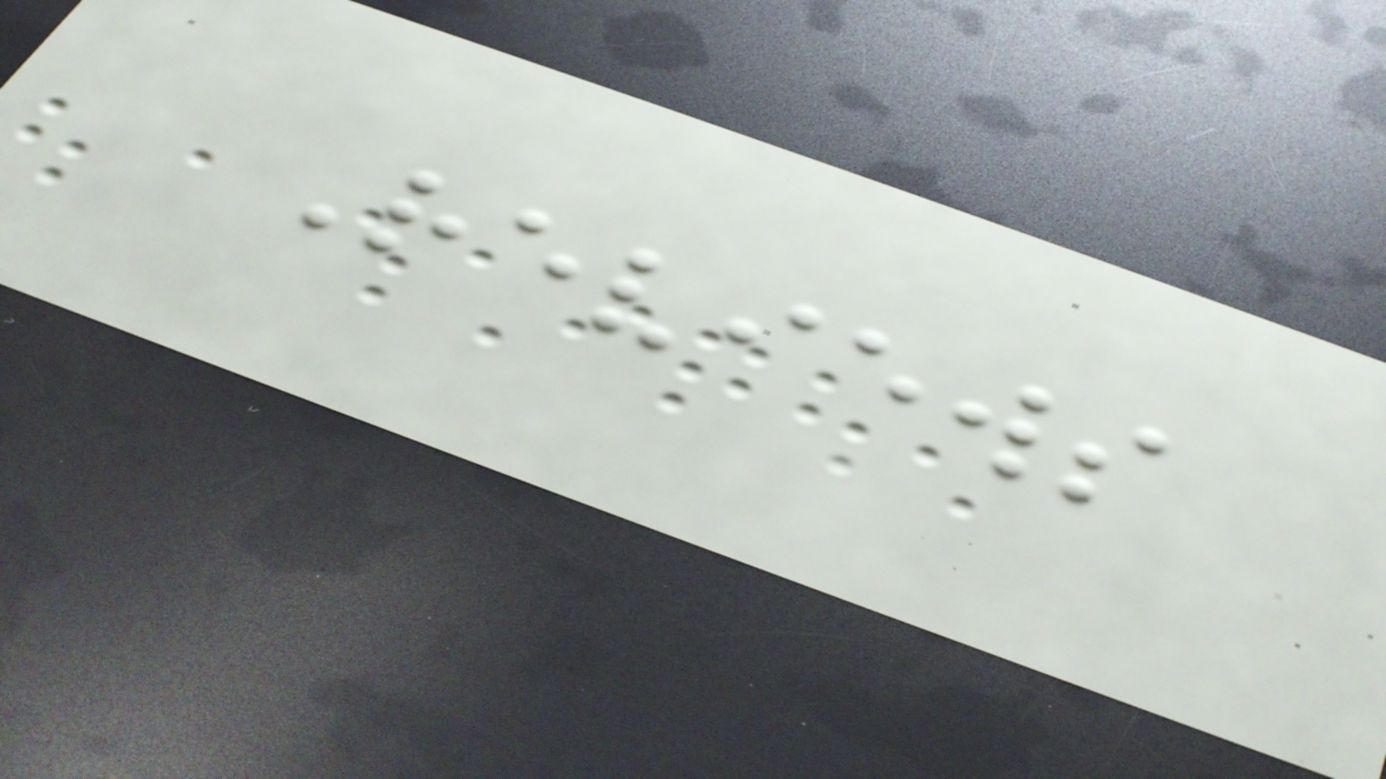Reviews
